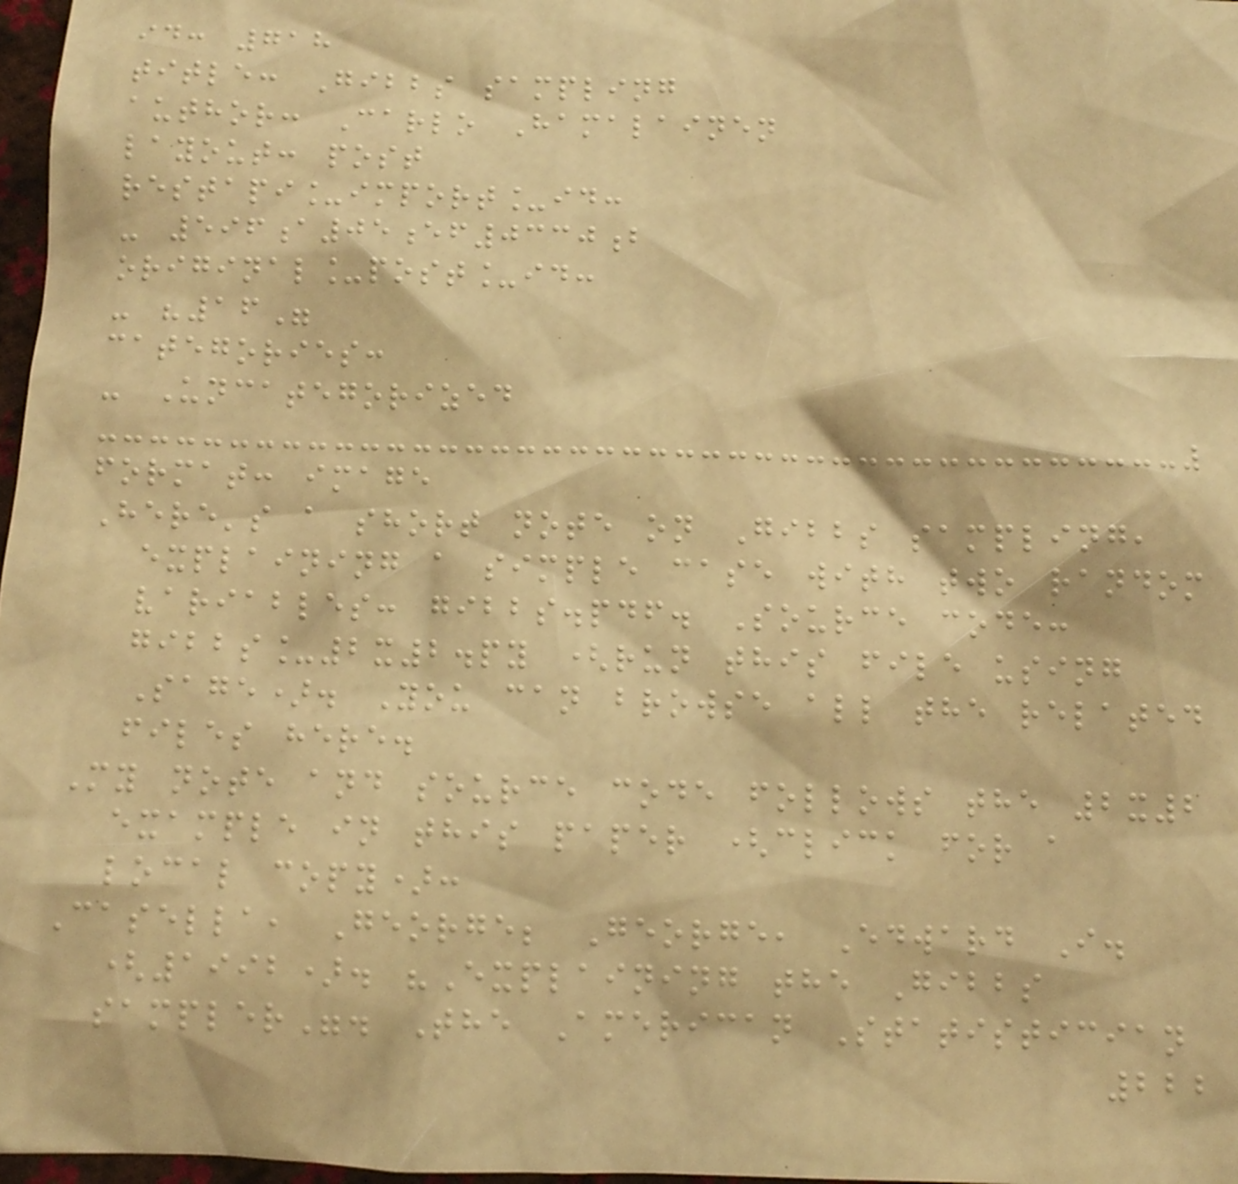id: 718
title: Gibbs sampling
author: Carlo Hamalainen
layout: post
restapi_import_id:
- 596a05ef0330b
original_post_id:
- "16"
categories:
- Uncategorized
format: image
Here's a short note on Gibbs sampling,
explaining a simple case with two random
variables: gibbs.pdf. Source code:
gibbs_2x2.py (run this file using
Sage). You can browse all the related
files here.
My note and source code follows the 2x2
example in this paper (click for a
local copy):
Casella, George; George, Edward I.
(1992). "Explaining the Gibbs
sampler". The American Statistician
222
